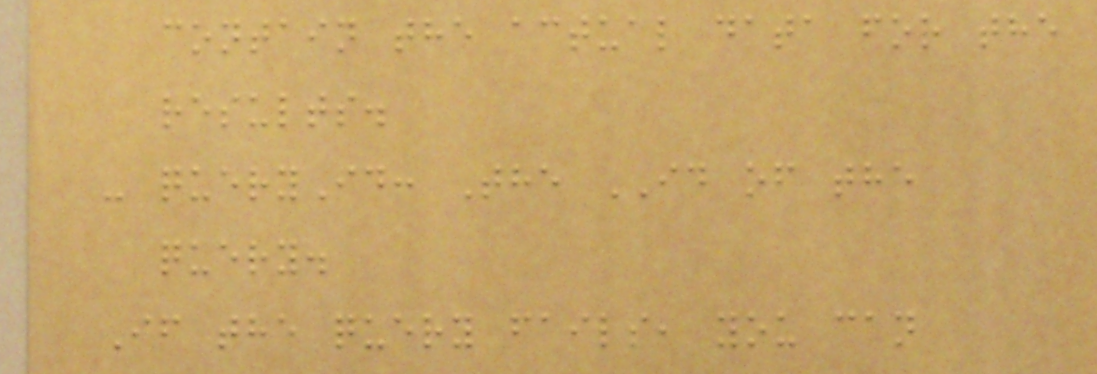contain the actual data for the
results.
- queryId: The ID of the
query.
If the query fails, you can
